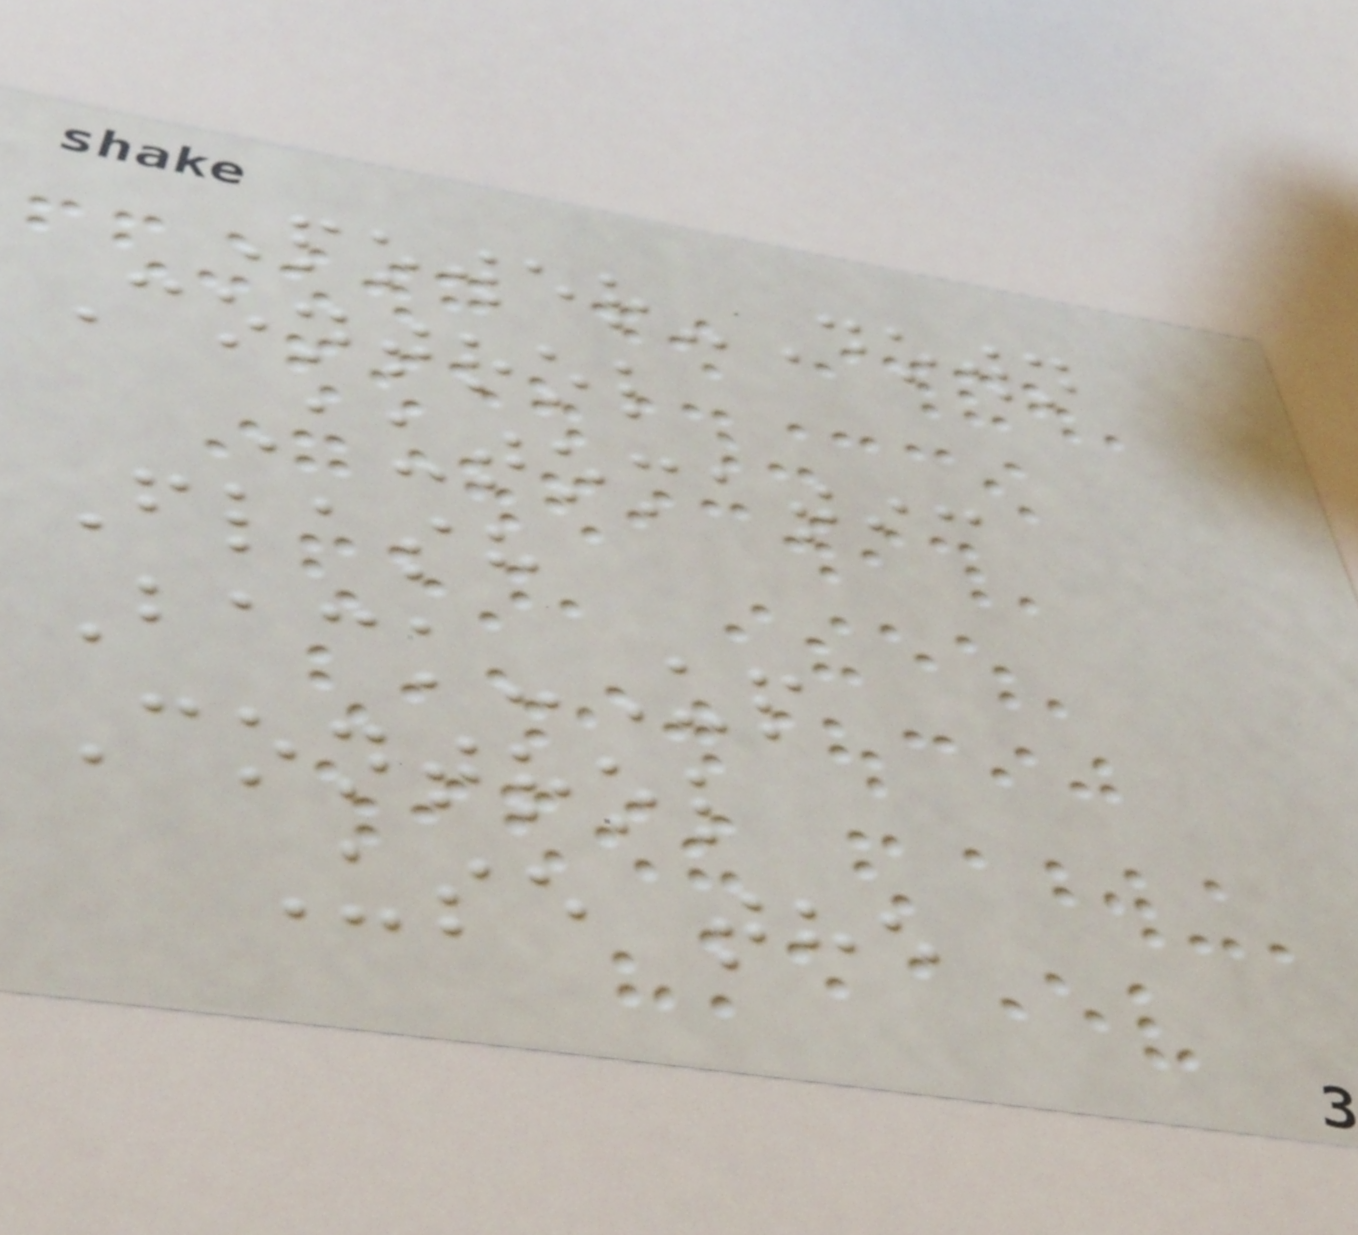Power-Down
Control
Automatic
Flash
Back-Up
Control
Use the
